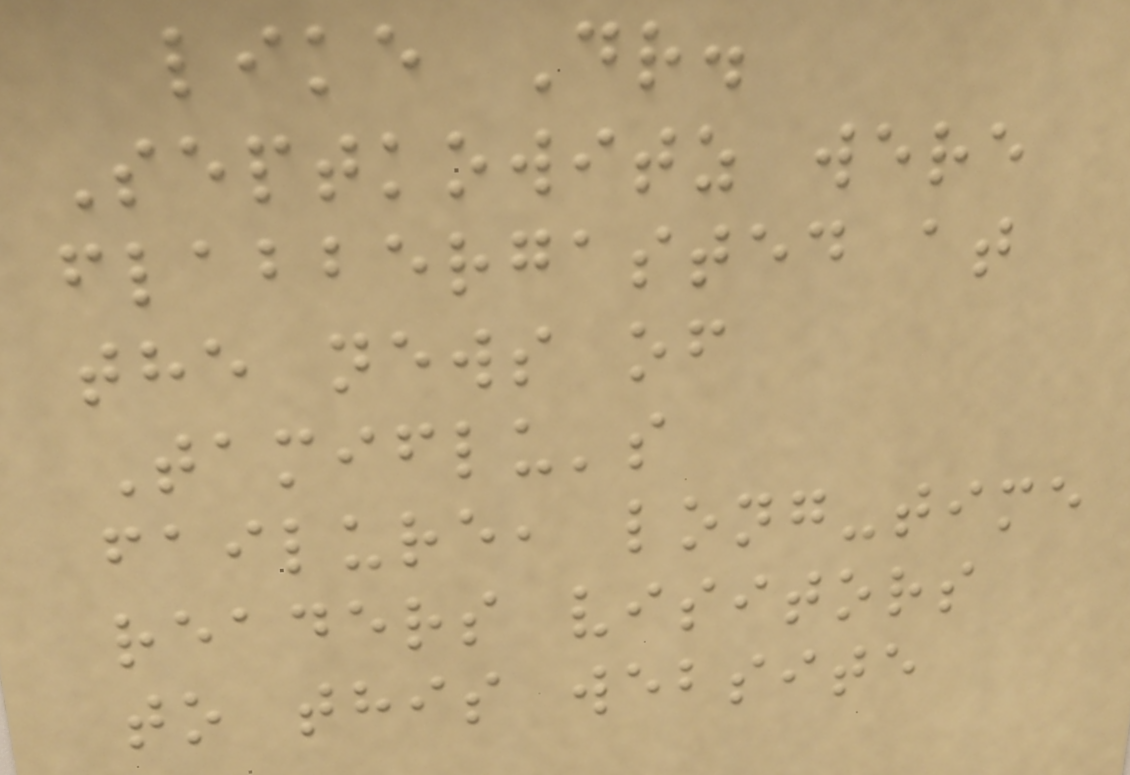like Dr.
Septkowitz were
flabbergasted at
the news of
Tamiflu's
failure, long-time
readers visitors
to this website
